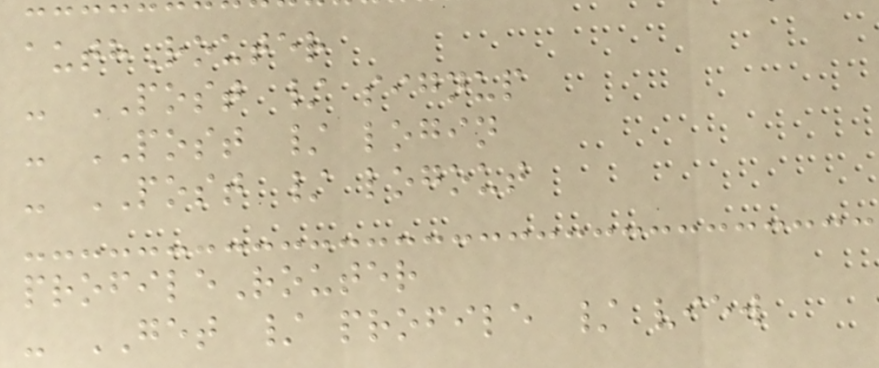authRouter
- POST / signup
- POST / login
- POST / logout
profileRouter
- GET / profile / view
